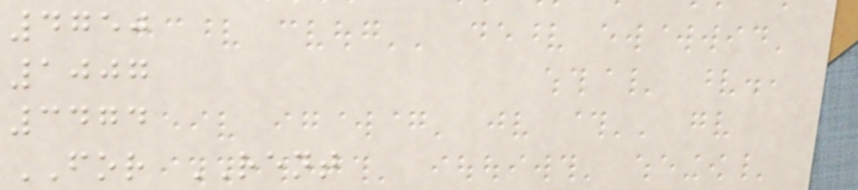4750
1007
3474
FOR RENT
